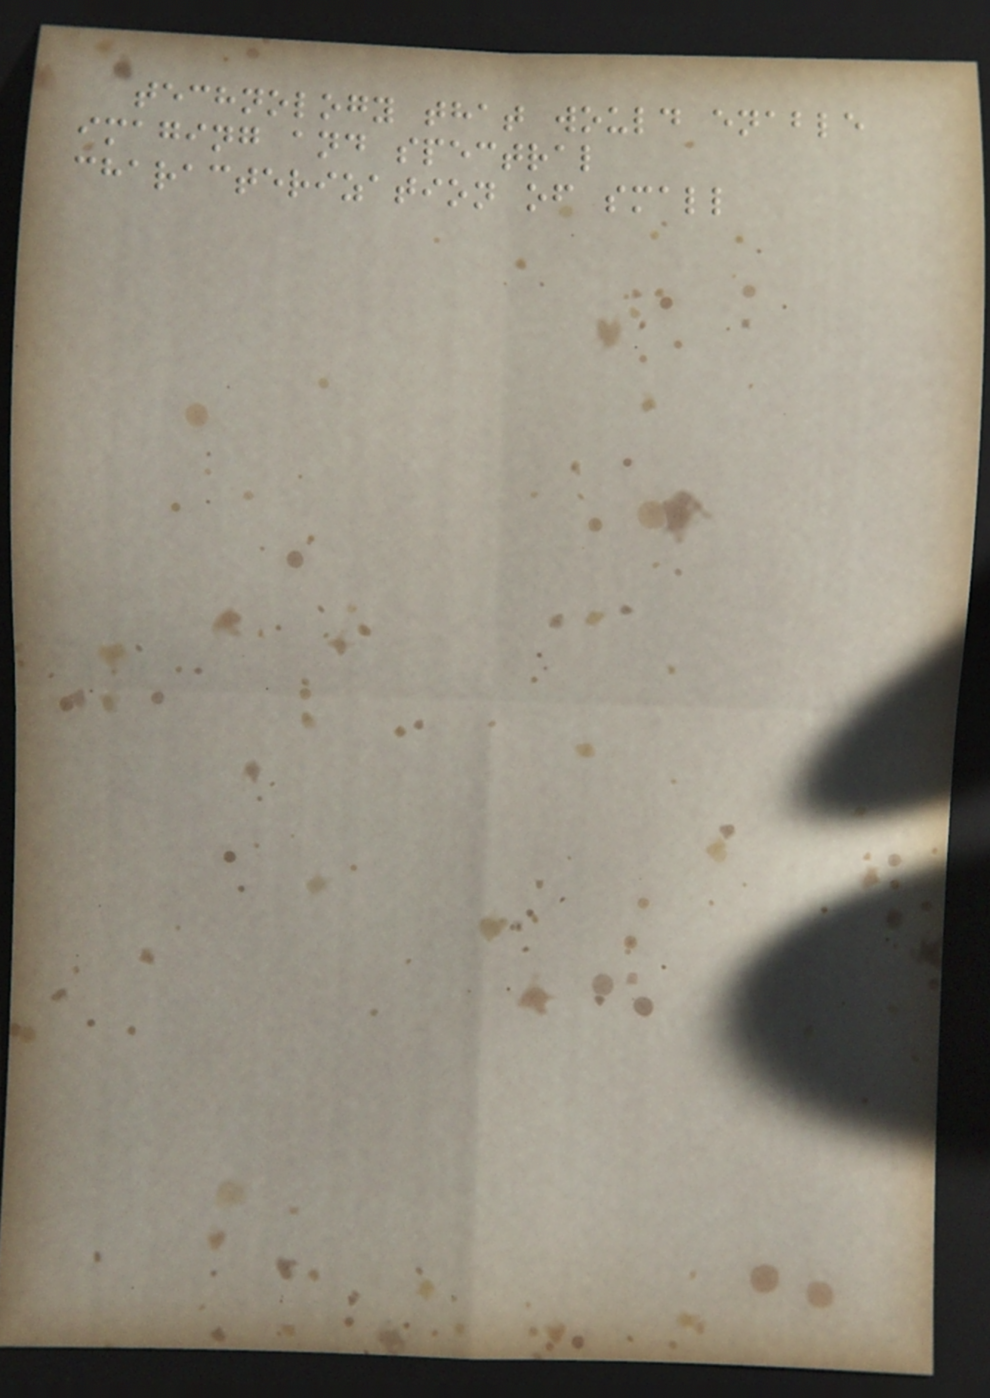technology that would enable
imaging and spectral
characterization of small
